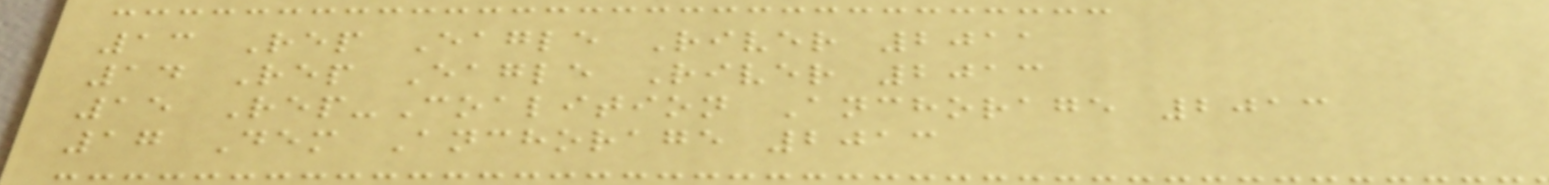13 Rep Eagle River 2011
14 Rep Eagle River 2013
15 Rep-Coalition Anchorage 2013
17 Dem Anchorage 2013
